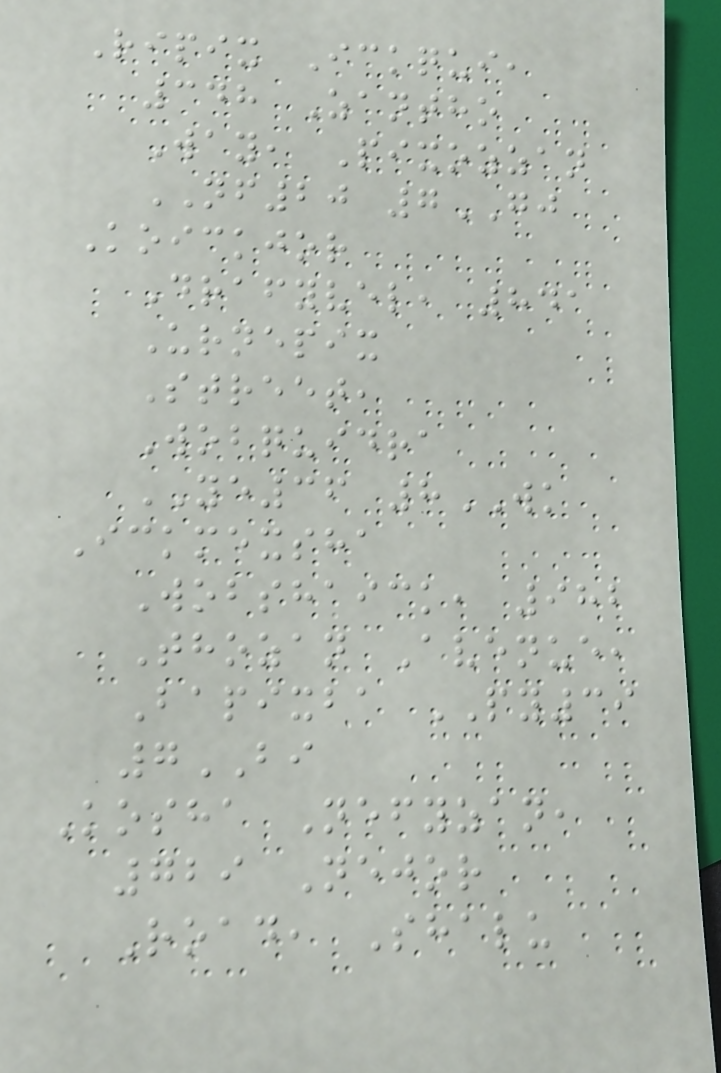Ripix Ickqui,
348 Zantho
Way, Pixozzan
NF20 7GJ
Koickjor
Drafyvel, 841
Urnepix
Street,
Wobquidra
YE36 8WK
Ickmexsha
Wobshaick, 982
Thozan Avenue,
Bapixba PY39
7BI
Kosha Nefyzan,
729 Nejor
Road, Shalu
